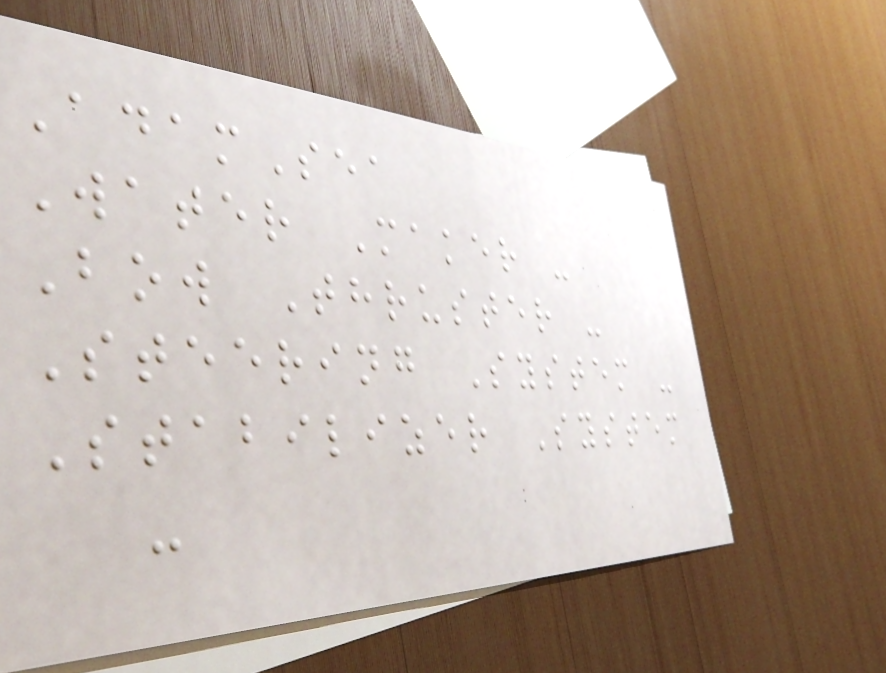AdamSea
Water Maker -
Bow Thruster -
Steering System -
Stabilizer System
-
